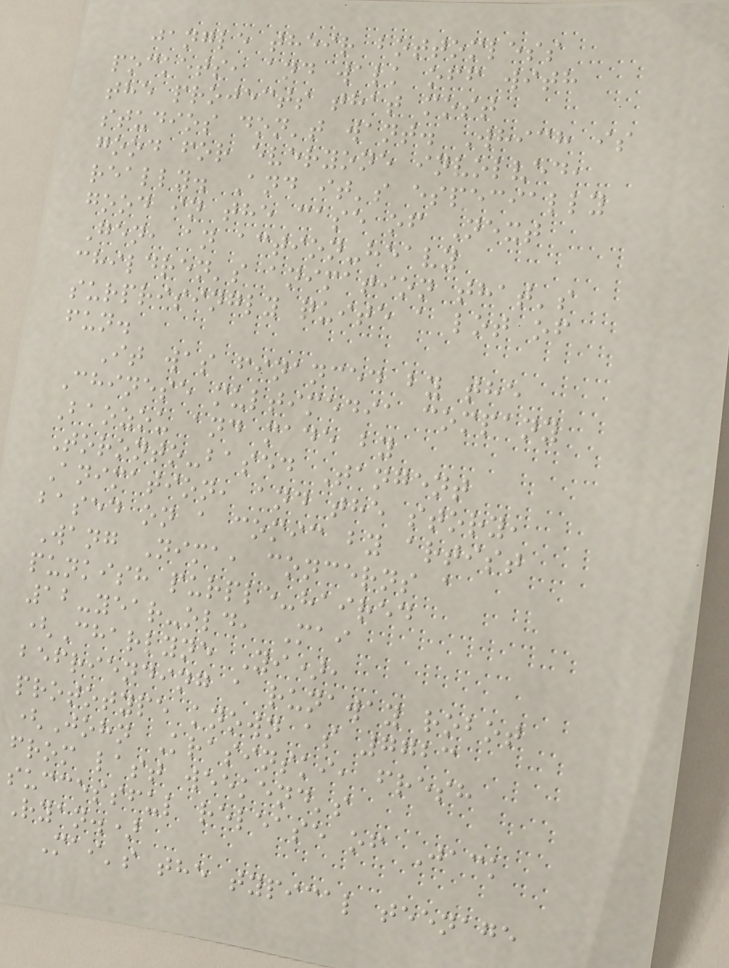jangle their bottomless
pockets, and walk off with
the projects that most
studios don't want. Which is
good for everyone involved,
really. And it's especially
good in the case of Next
Gen, an action-heavy
children's animation that's
surprisingly quite a lot of
fun.
It was financed by the
Chinese multimedia company
Baozou and made by
Toronto-based Tangent
Animation, and the story,
based on a comic by artist
Wang Nima, concerns a
punkish purple-haired
12-year-old, Mai
(Charlyne Yi),
befriending a runaway robot
prototype known as 7723
(John Krasinski, fresh
from last weekend's
successful release of Jack
Ryan.)
Mai's the typical teenage
